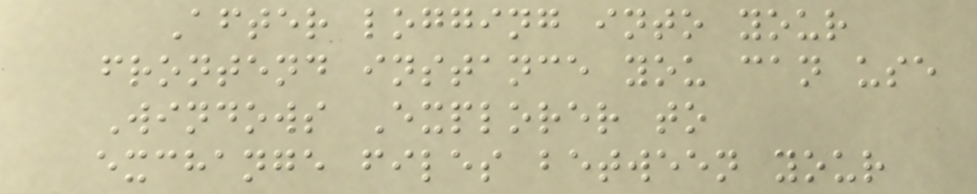After logging into your
frontend instance you can use
Windows Explorer to
exchange files between your
